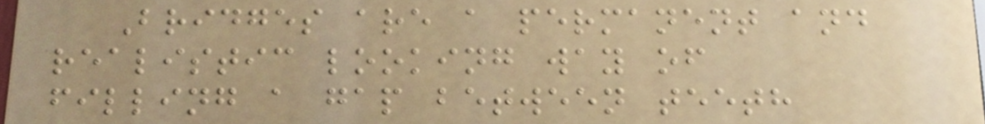Bridges are a permanent and
realistic looking way of
filling a gap between teeth
